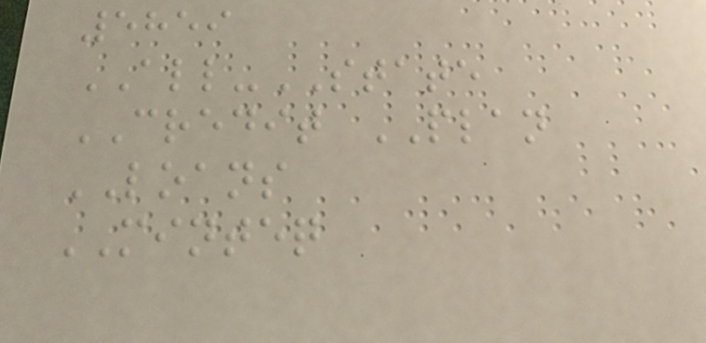5859
ALL-STATE
CREDIT PLAN
LOANS
MINTEQ
